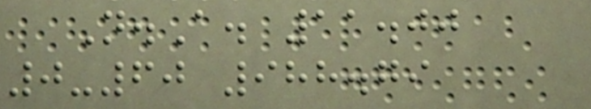N.A. 11.00
0-60 988.79
